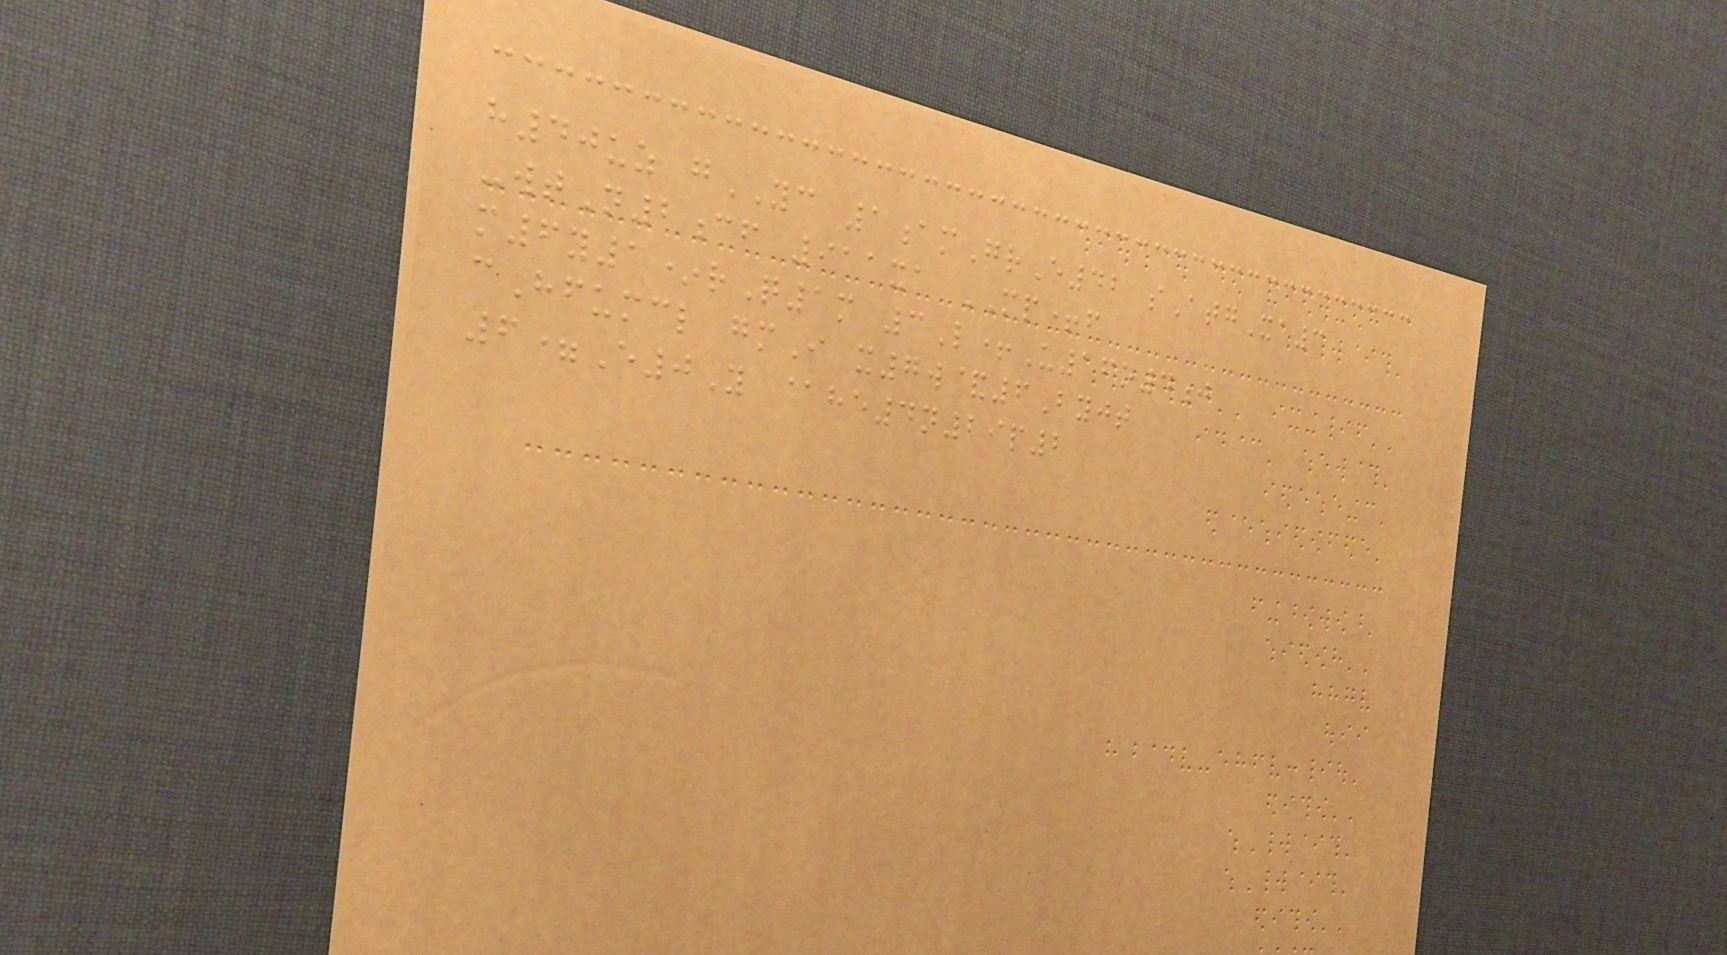h40uz gYC 1amGrE42 sAtgXa3
-wtN2cf 911xa MP+f
m6y1*rQ1m 3L+U16o4j
cHfumcl gmI x7w&6Byjt
6=E0Y @he4n29p2
